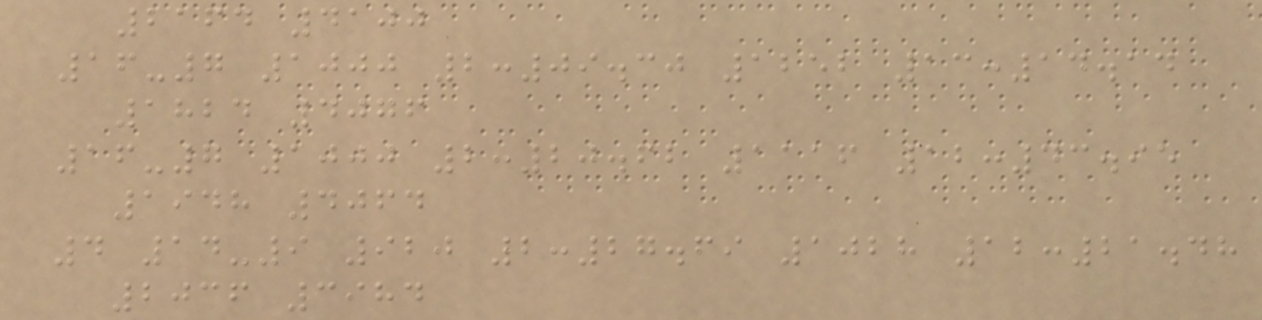2164 4100
16-7 1000 2:09.30 1252 13:14.14
1824 4076
16-7 1000 2:20.62 1116 12:43.95
1948 4064
4 14-9 920 2:27.69 1028 12:21.48
2036 3984
